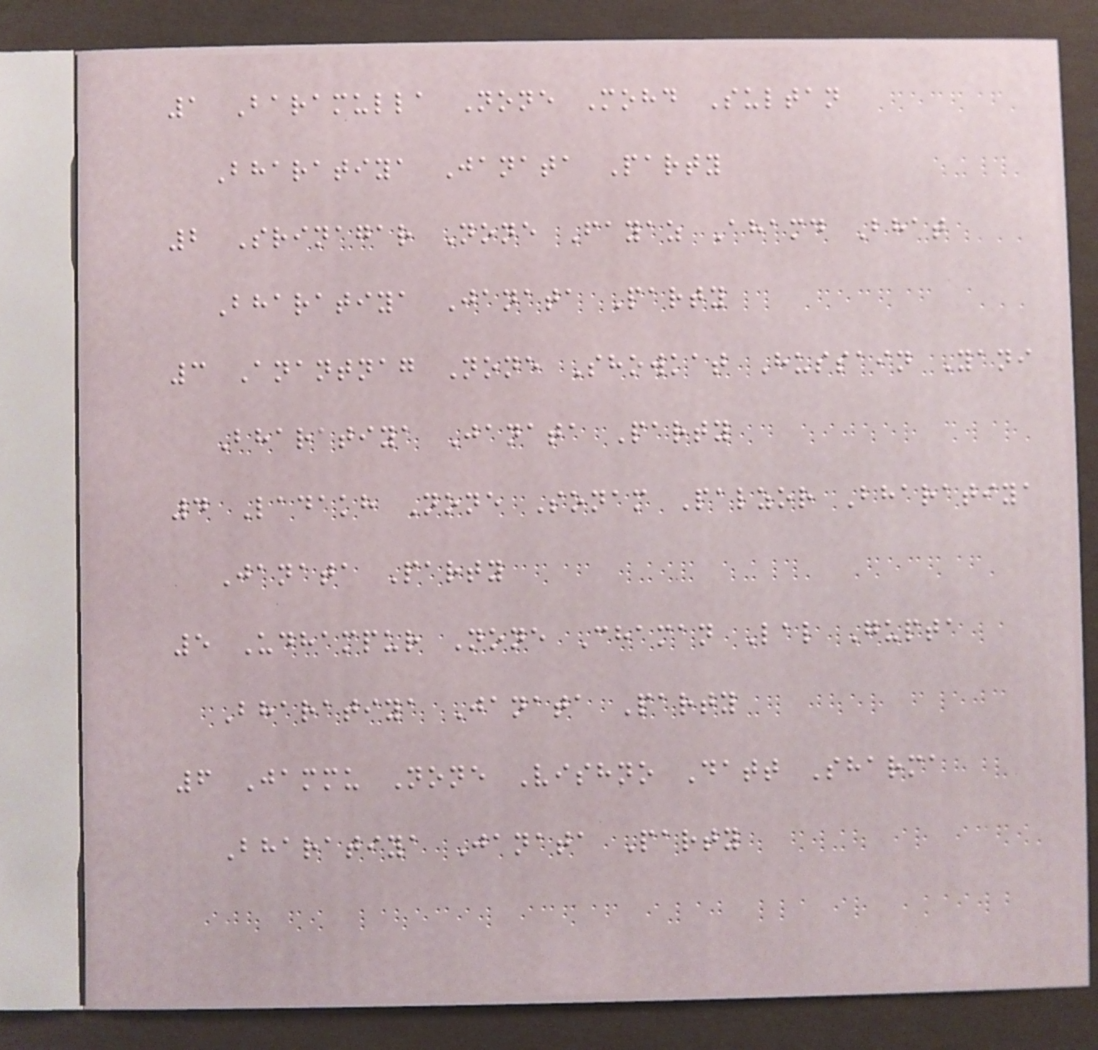1 Baramulla None Mohd Sultan
Bharatiya Janata Party
2 Srinagar None Fayaz Ahamd Bhat
Bharatiya Janata Party
3 Anantnag None Showkat Hussain Yani
Bharatiya Janata Party
4 Ladakh None Sonam Palzor Bharatiya
Janata Party
5 Udhampur None Chaman Lal Gupta
Bharatiya Janata Party
6 Jammu None Vishno Datt Sharma
Bharatiya Janata Party
